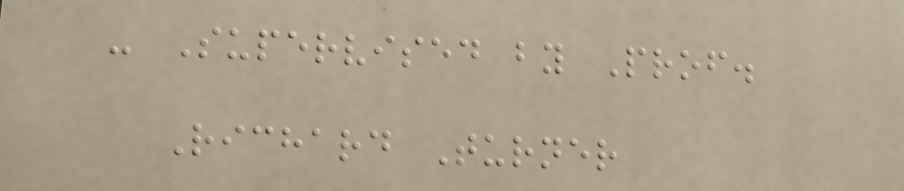- Supervised by Prof.
Richard Turner
